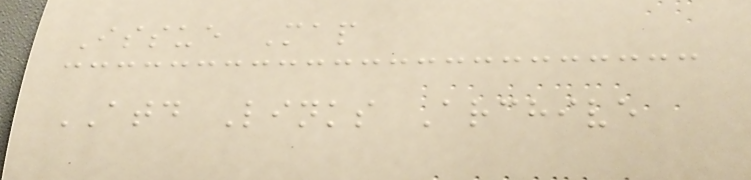Issue Map
ATD Links Archive
